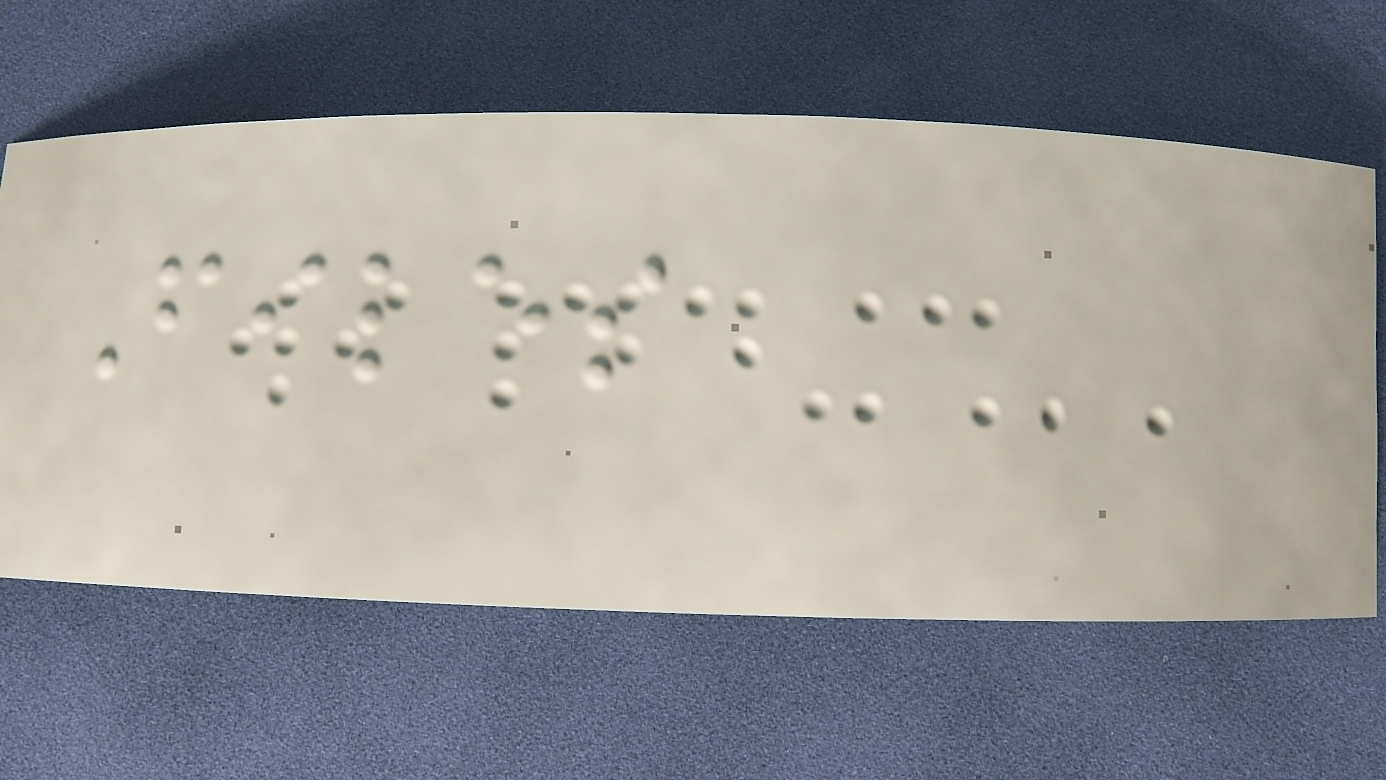Files
